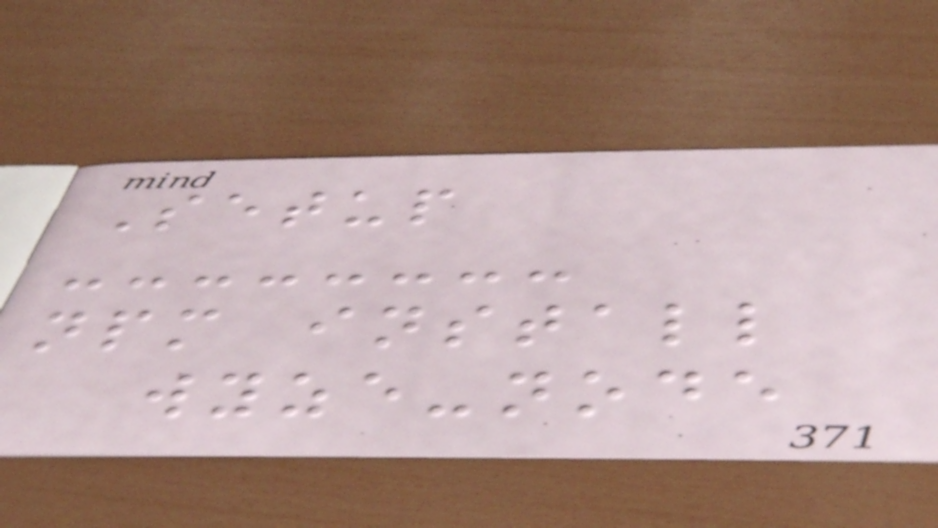Setup
npm install
wyze-node
